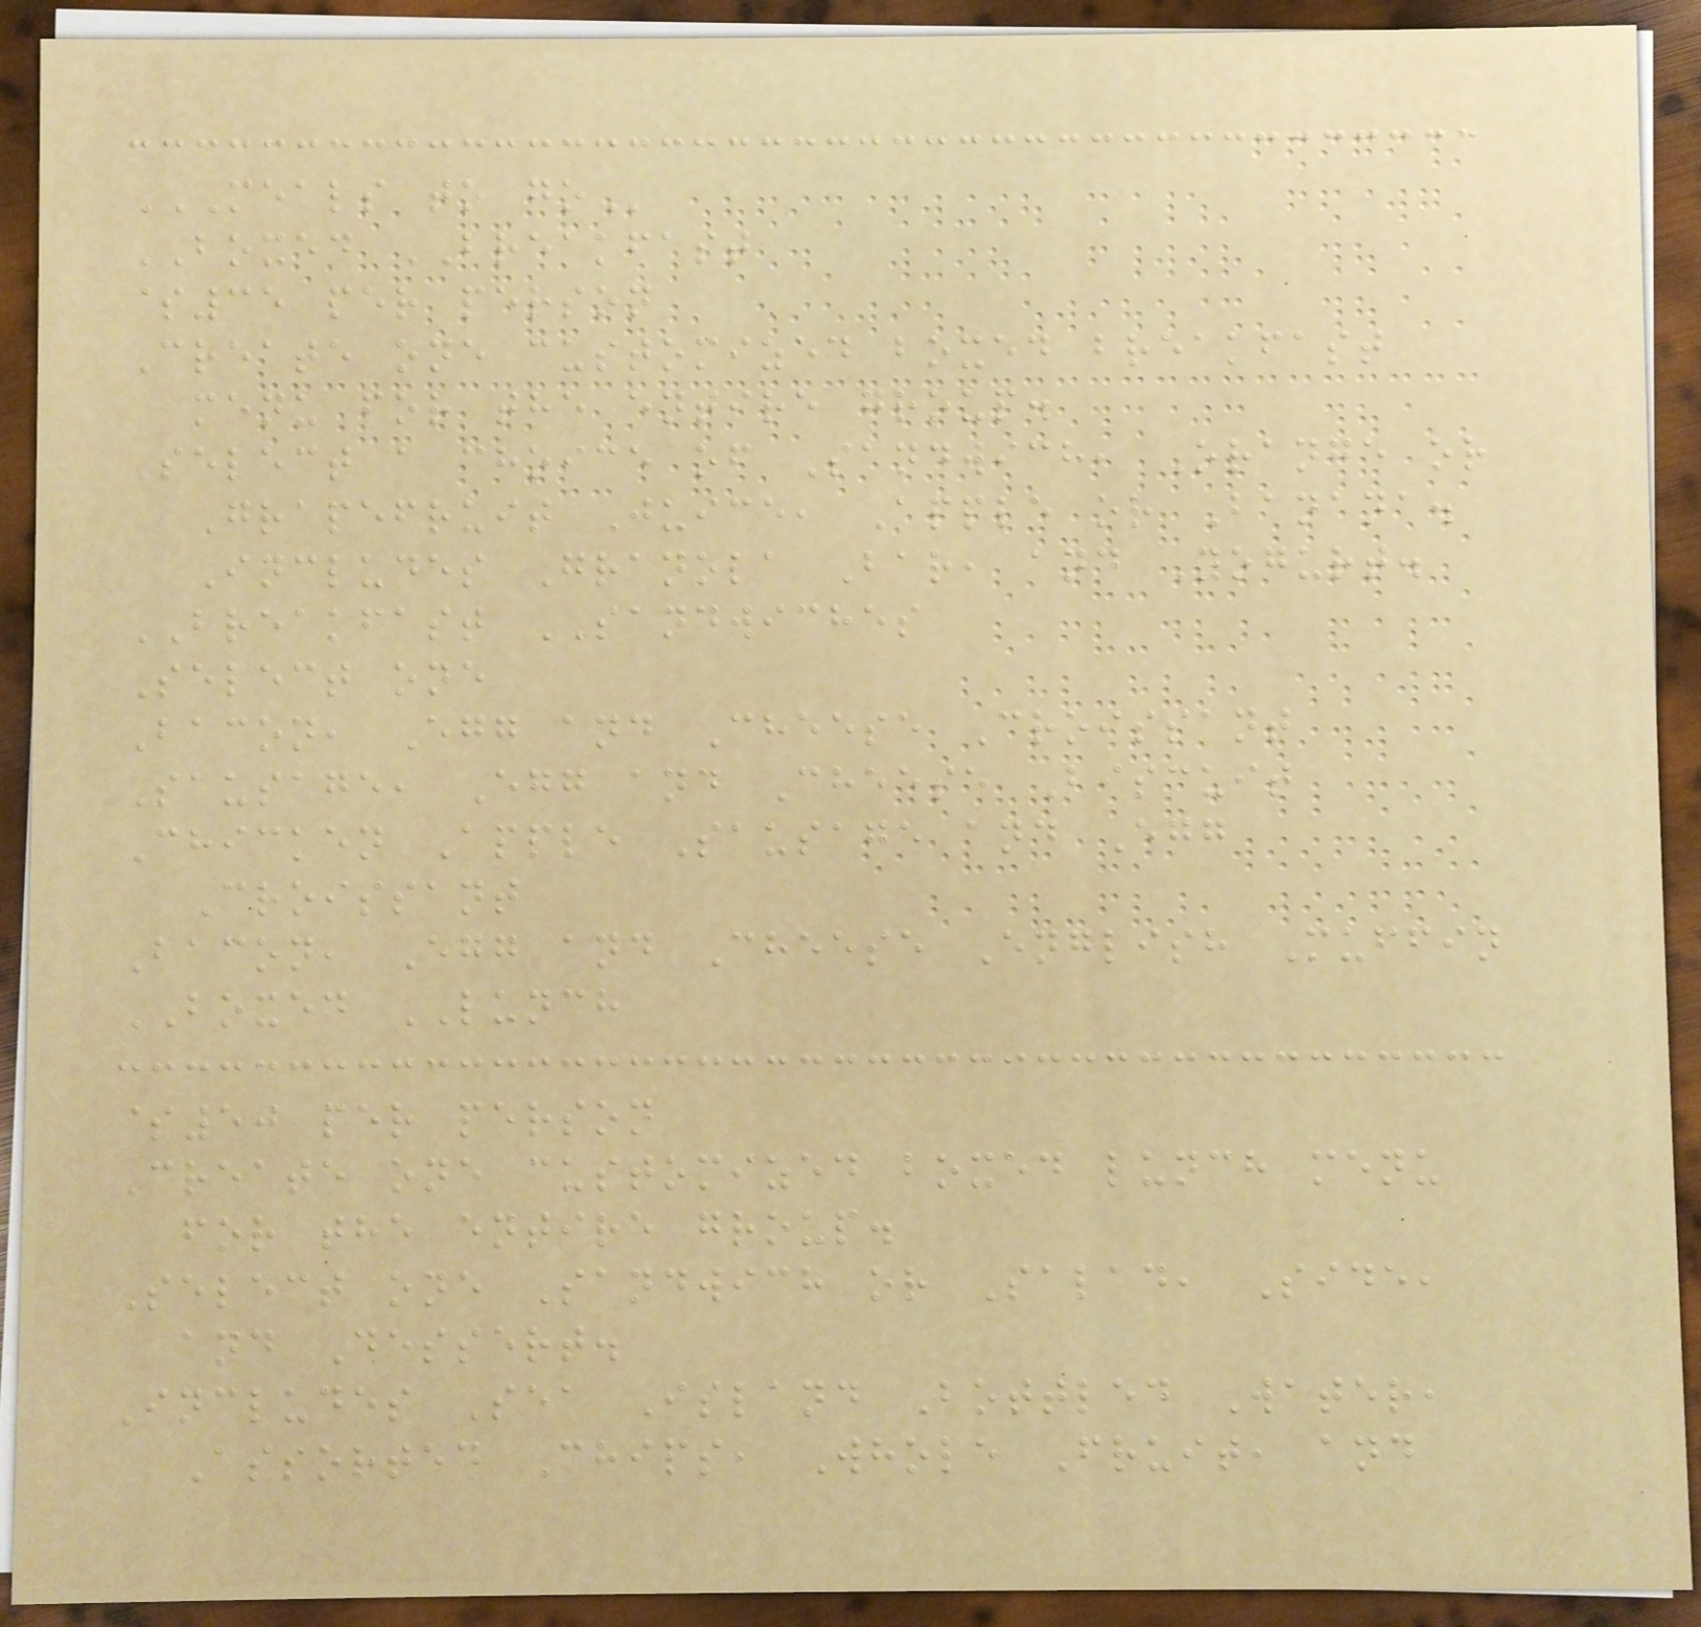MEALS TO GO
BOXED BREAKFAST
$35 per person
Create one customized boxed breakfast
menu for the entire group.
Select a choice of Sandwich, Orange or
Grapefruit Juice, Apple or Banana.
Includes Granola Bar, and Yogurt.
BREAKFAST SANDWICHES
Select one
Bacon, Egg and Cheese Croissant
Sausage, Egg and Cheese Biscuit
Chicken Apple Sausage and Egg
Croissant
Bacon, Egg and Cheese English Muffin
BOXED LUNCH
$50 per person
Create one customized boxed lunch menu
for the entire group.
Select one Sandwich or Salad, Side,
and Dessert.
Includes Sea Island Bottled Water,
Assorted Chips, Whole Fruit, and
